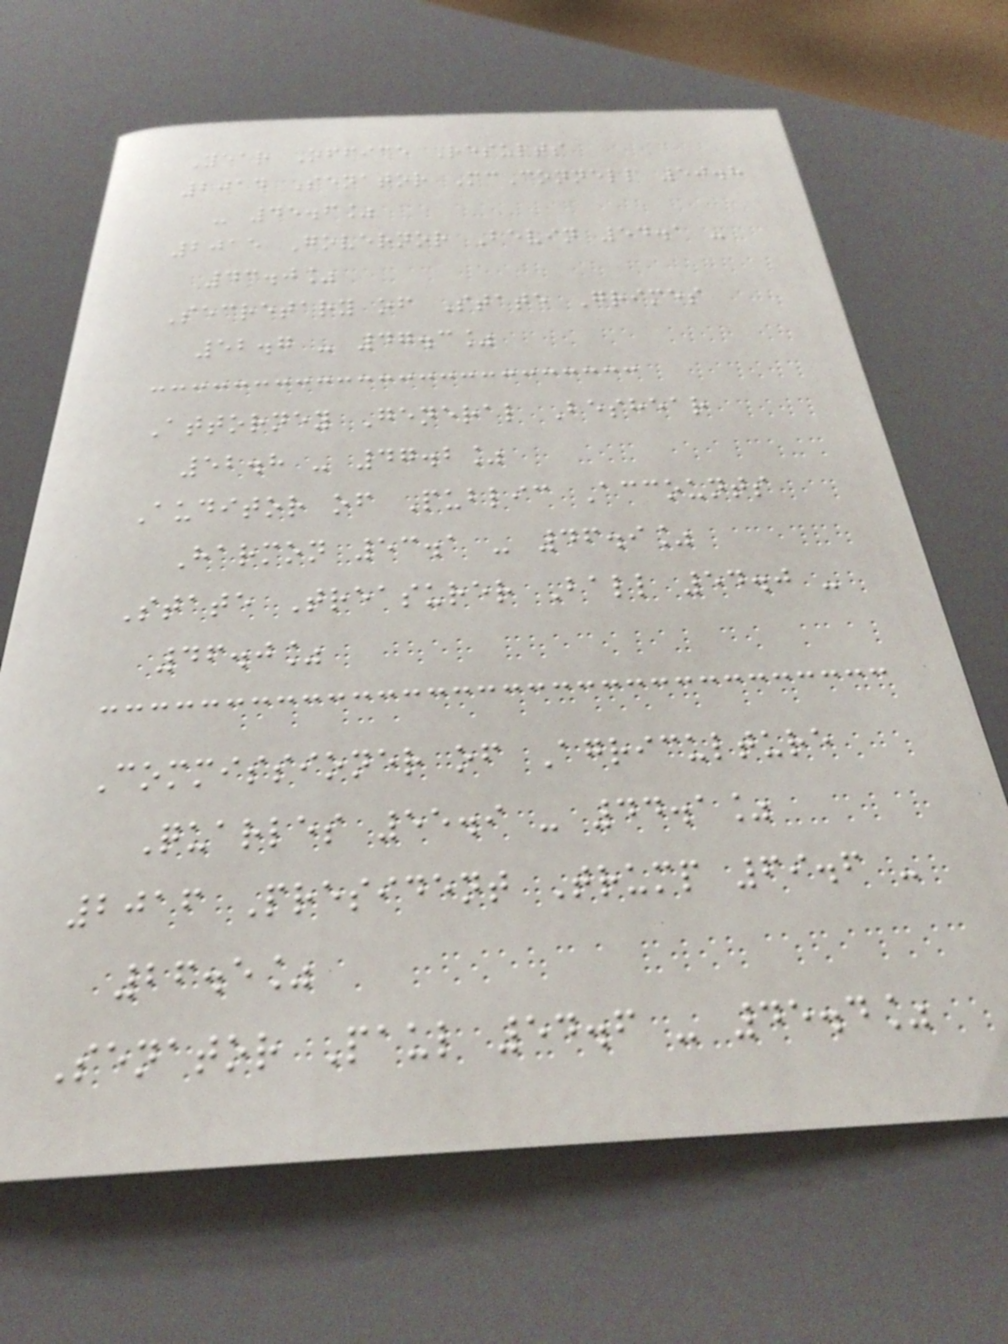Year Office Results
2014 Senator McConnell 50.8
- 45.6%
2015 Governor Bevin 54.1 -
43.0%
Secretary of State Grimes
52.7 - 47.3%
Attorney General Beshear
52.8 - 47.2%
Auditor of Public Accounts
Harmon 53.1 - 46.9%
State Treasurer Ball 54.0 -
46.0%
Commissioner of Agriculture
Quarles 55.9 - 44.1%
2016 President Trump 69.6 -
26.5%
Senator Paul 54.6 - 45.4%
